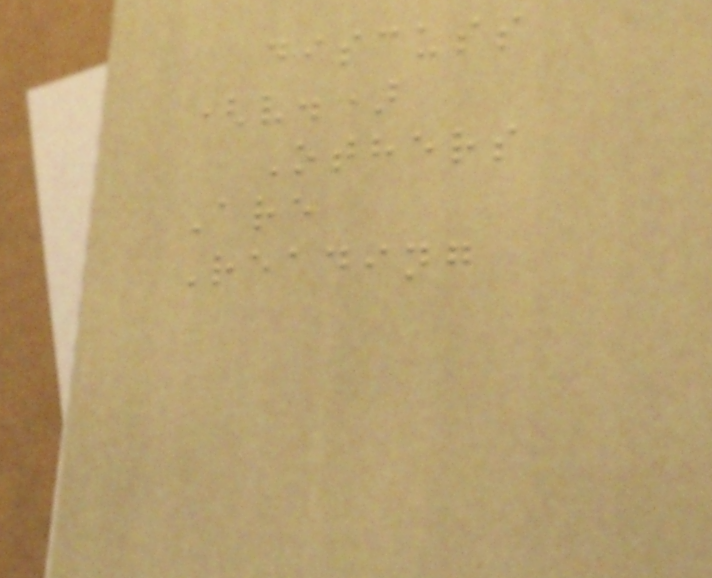discuss
(v.)
Others
Are
Reading
